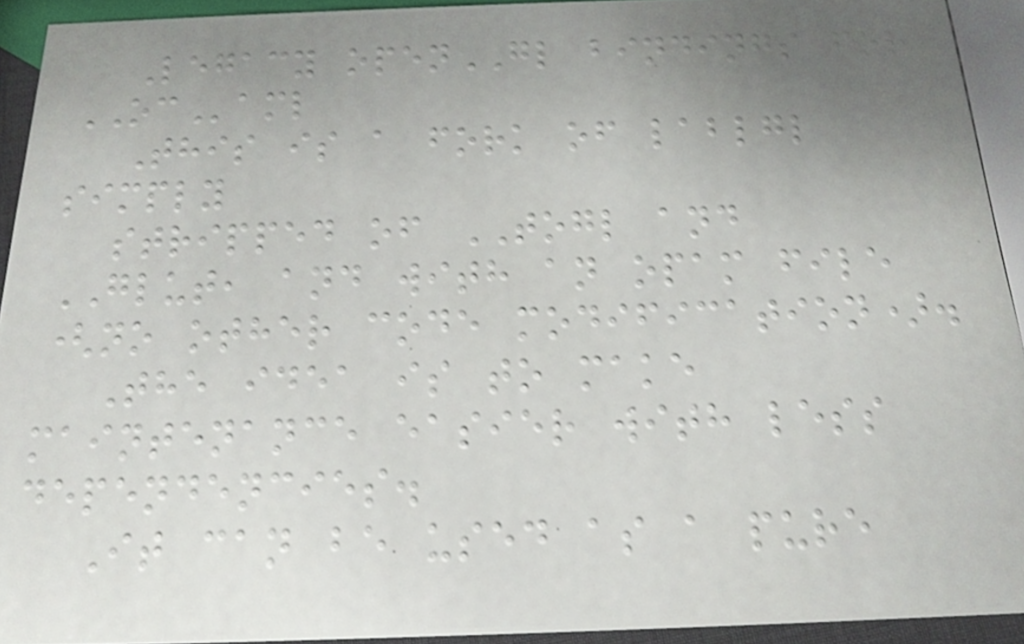Legacy openGL bindings for
OCaml
This is a fork of lablgl
simply
stripped of TOGL and
GLUT, and with an opam file
(no other code modification).
The idea is to make
maintenance easier with less
dependencies.
It can be used as a pure
